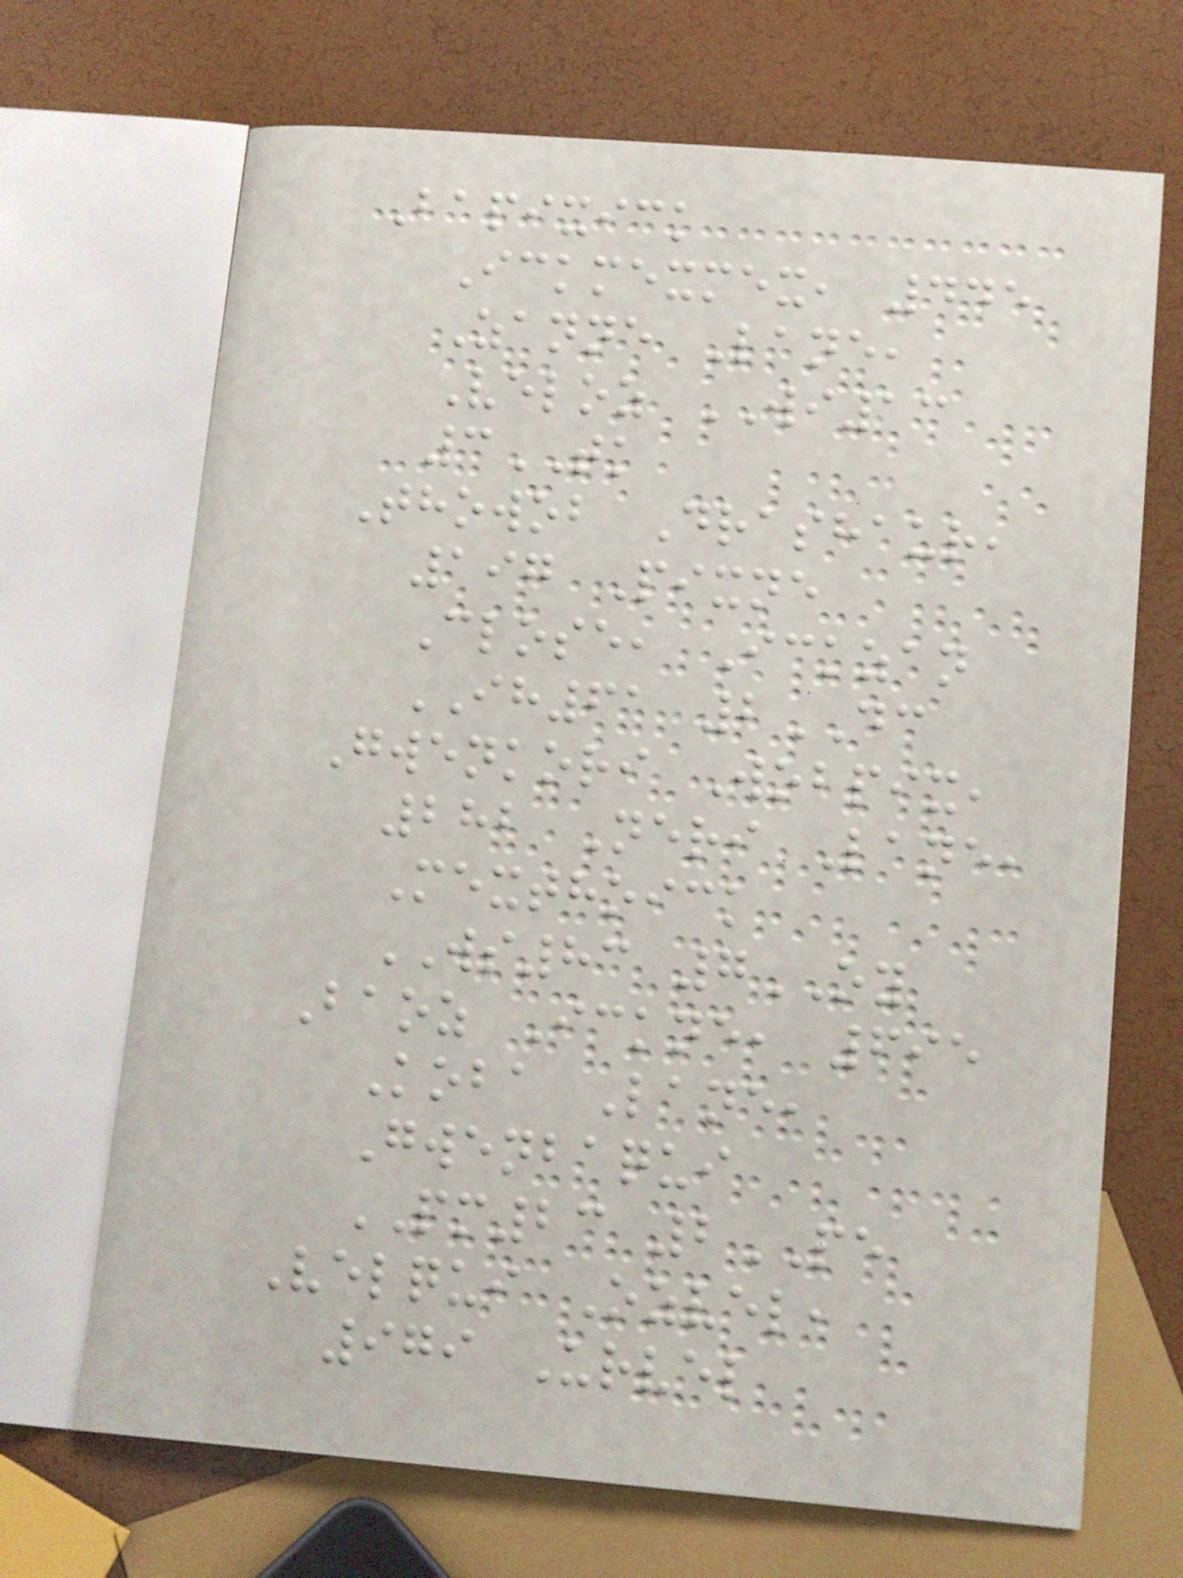Bapixick
Ickmexmex, 445
Zanne Lane,
Veloz WI13
3TK
Thowob Drashaur,
197 Pixne
Close, Ickzan
IH61 2DC
Gwenkori Wobpix,
282 Neri Lane,
Mexthoick
WS83 7OY
Baoz Ickne, 695
Koba Lane,
Gwenbaqui
PM23 2PE
Velqui Ozvel,
979 Urvel
